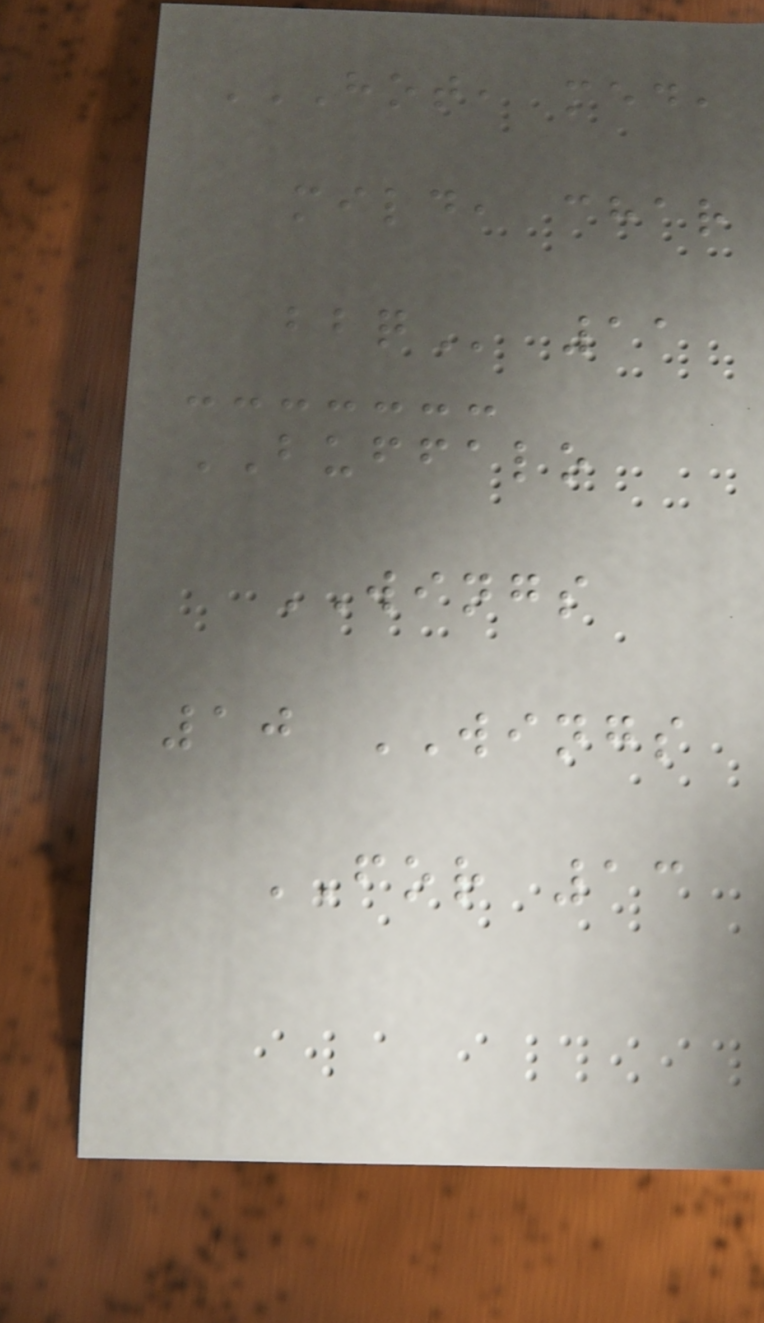HOT, MED,
MILD, CHAR
BBQ 11
BUFFALO
WINGS
10 WINGS
FOR 13
